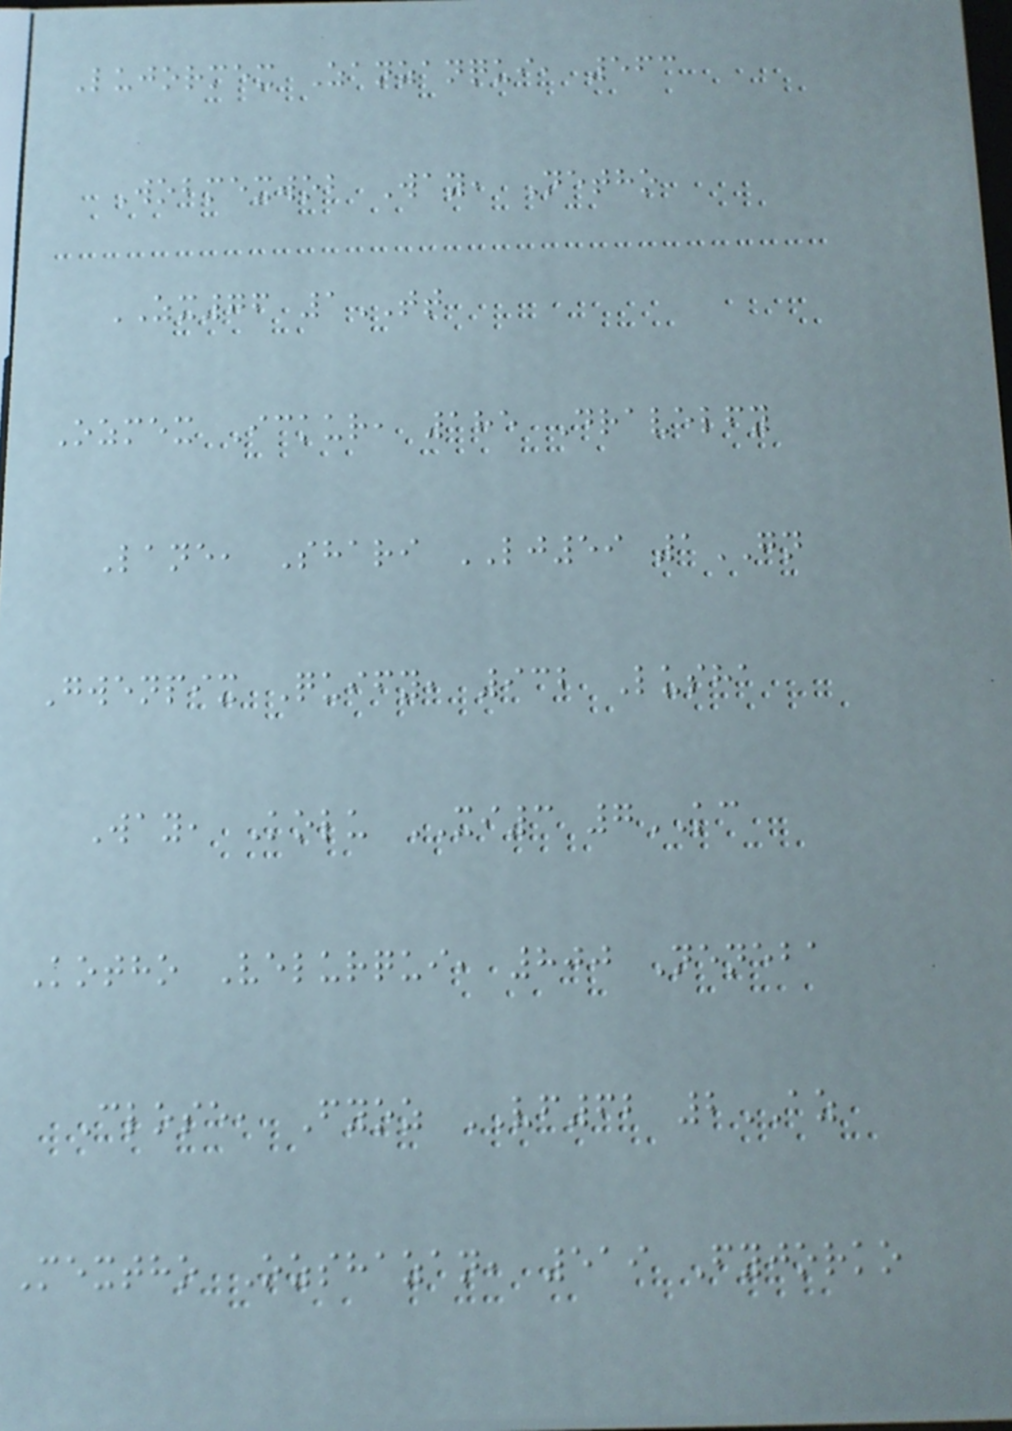Lujormex Zanzanqui, 563
Wobmexwob Way, Netho
ZX76 1TT
Ozmex Ickur, 185 Dravelfy
Lane, Shari LJ59 1GN
Gwenpix Quify, 932 Lusha
Way, Kolu XI3 7KC
Kotho Velurqui, 800 Neneba
Close, Fyoz VF62 2AZ
Mextho Ozshazan, 519 Fyjorko
